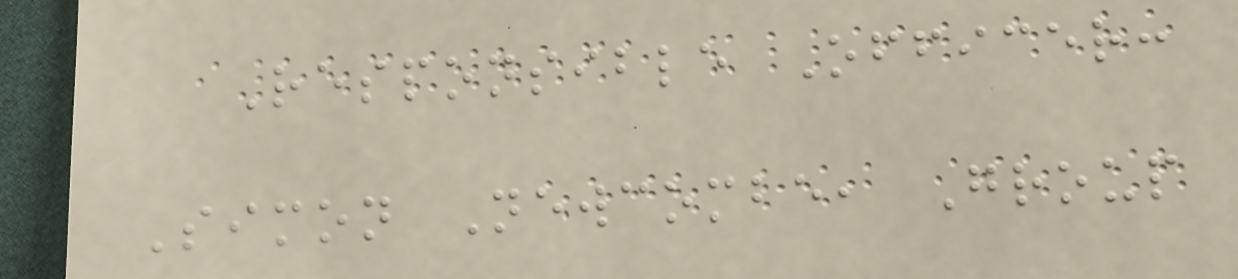Responsible Officer:
Simon Newcombe, Group
